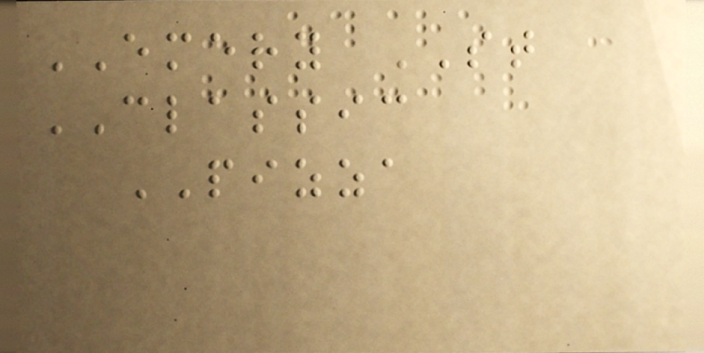EMERY ST
CLASSIC
PIZZA
